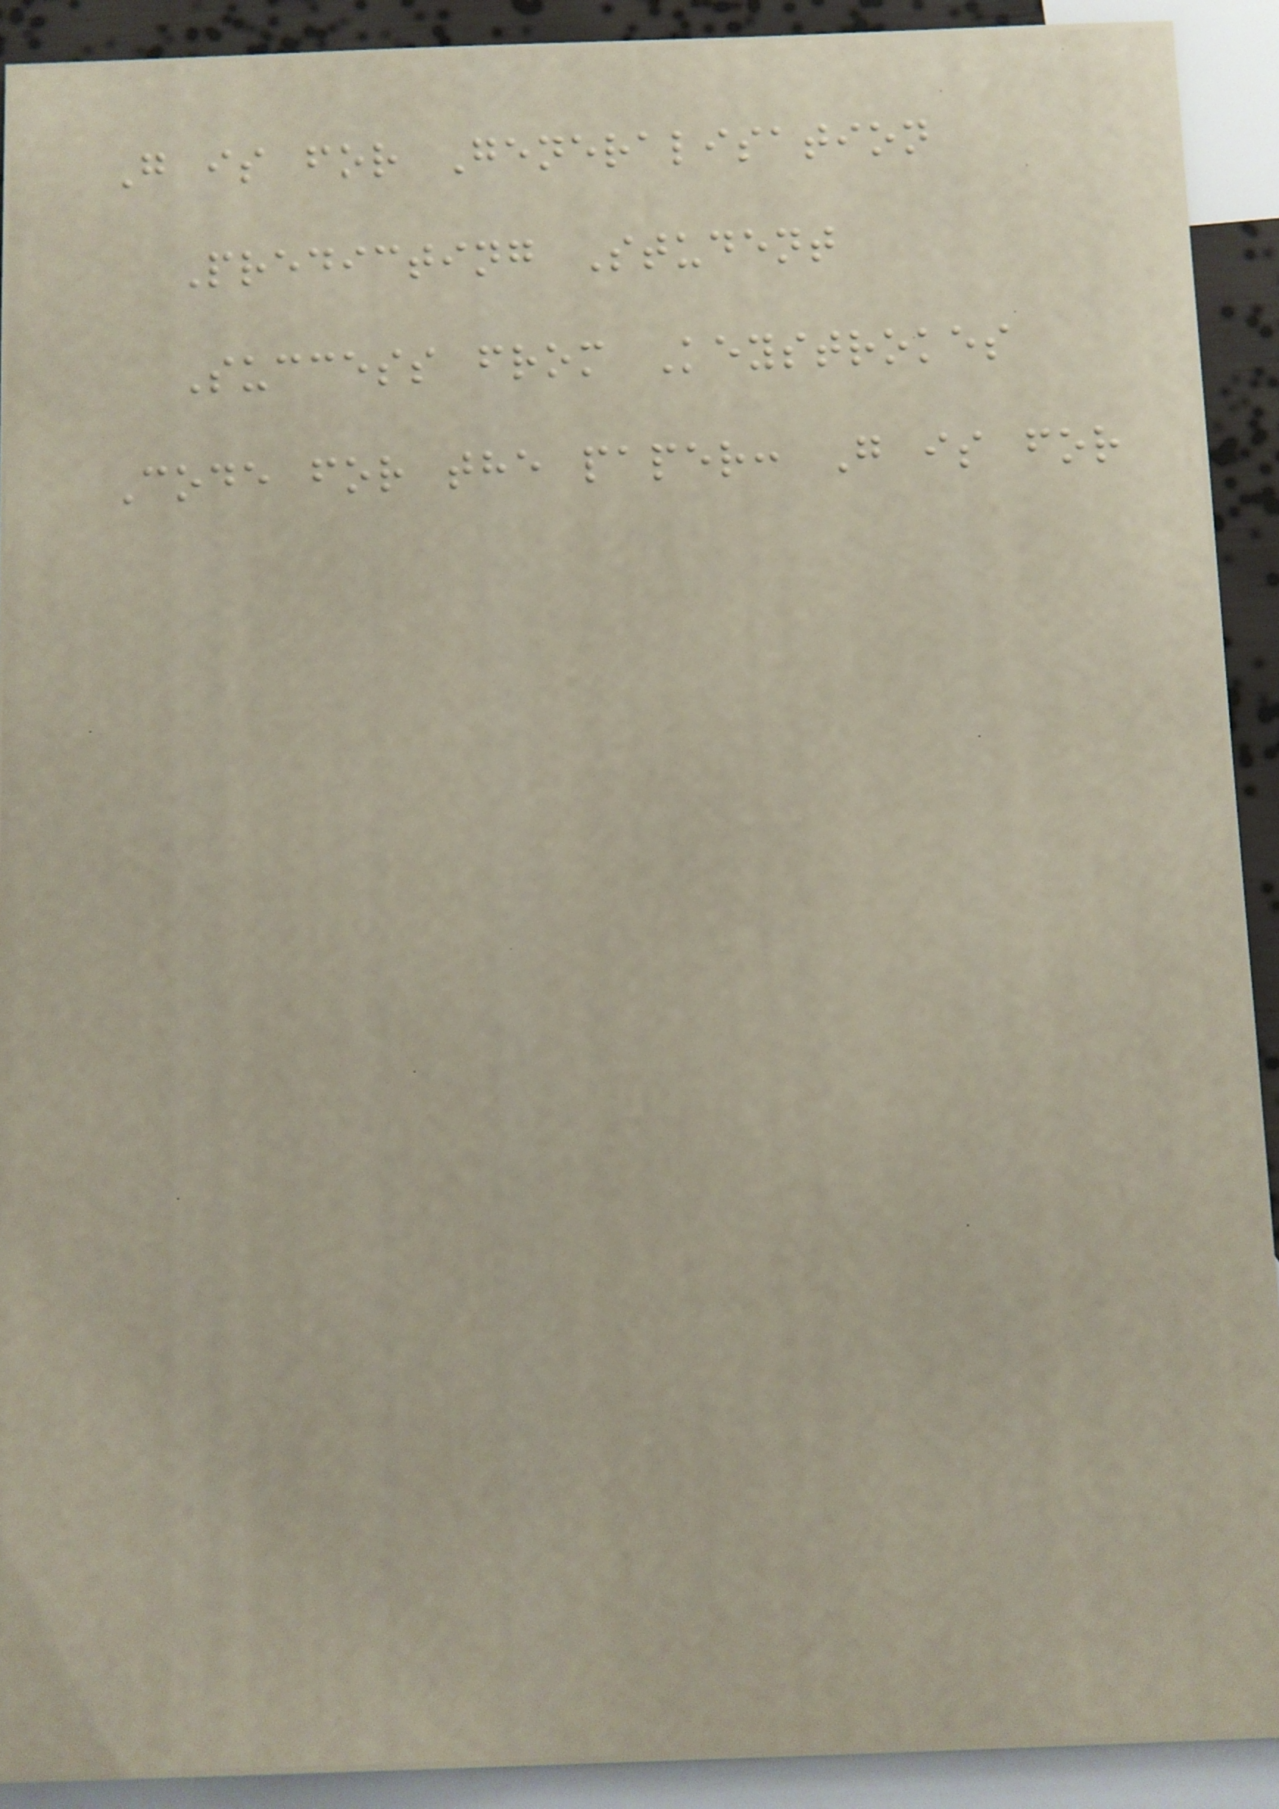G is for Generalisation
Predicting Student
Success from Keystrokes
Code for the paper: G is for
